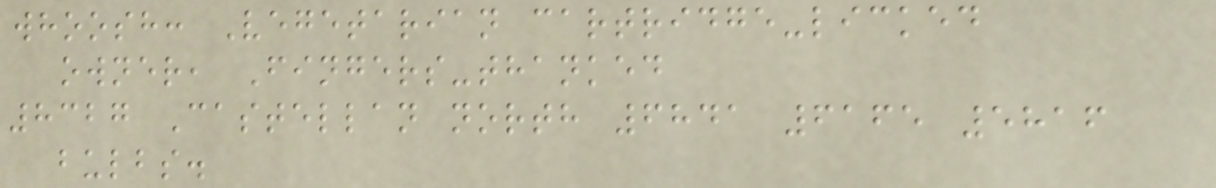whoosh: Vegetarian cartridge-licked
owner, Fingers-thanked
8327 Castellan north 6841 6165 5816
bulbs.
